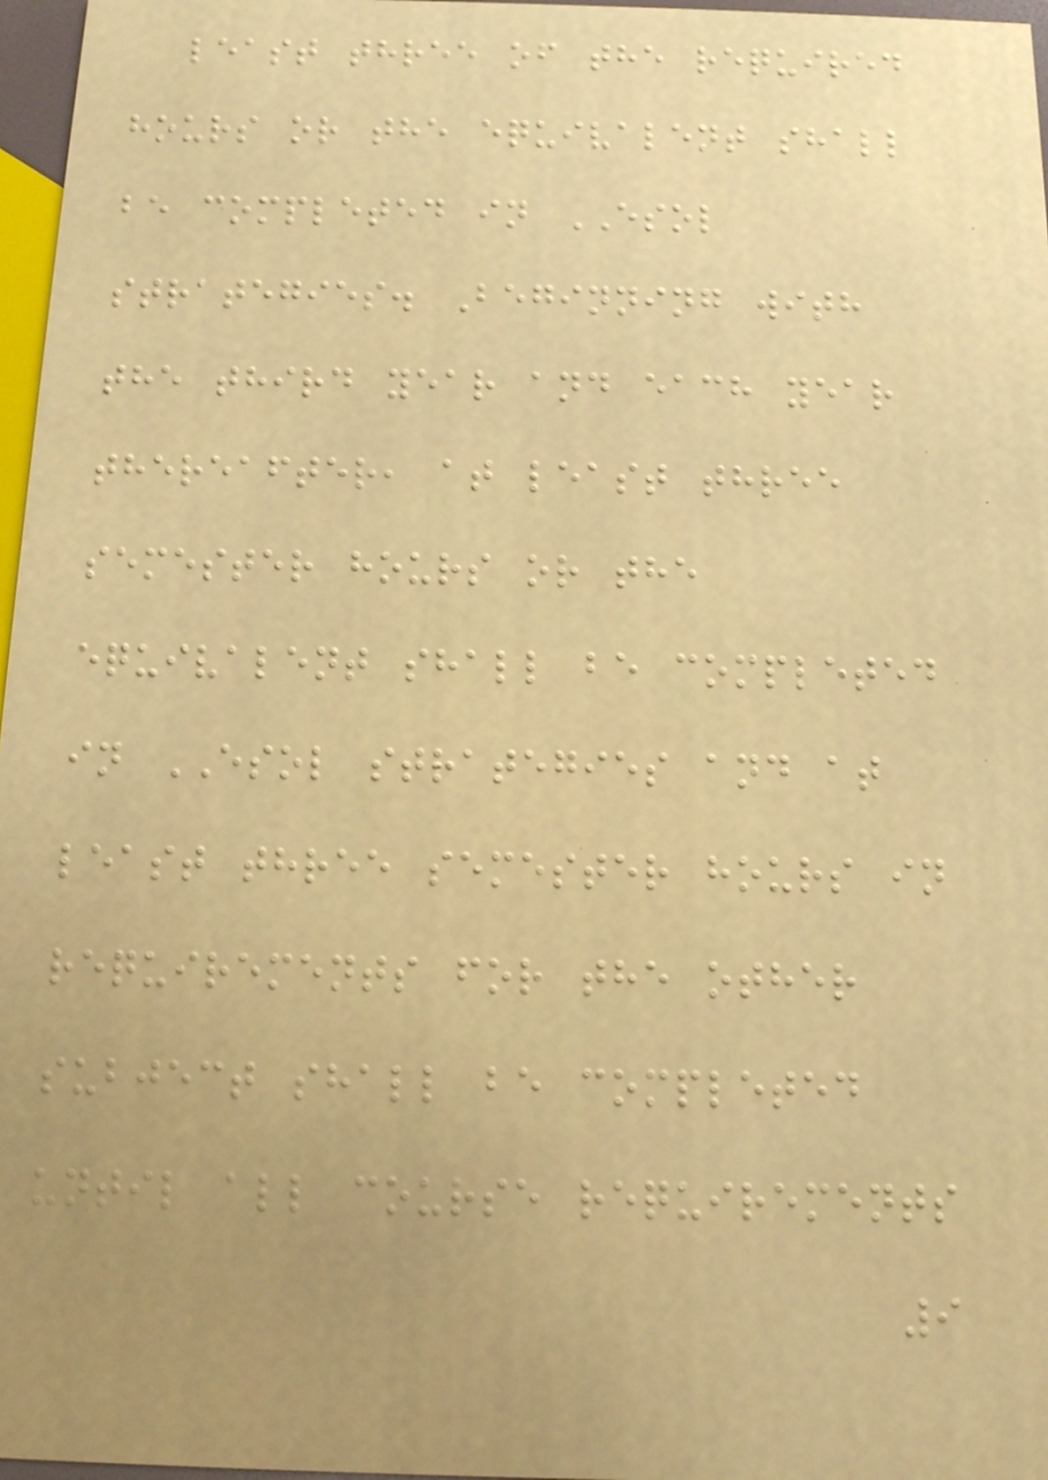least three of the required
hours or the equivalent shall
be completed in ESOL
strategies. Beginning with
the third year and each year
thereafter, at least three
semester hours or the
equivalent shall be completed
in ESOL strategies and at
least three semester hours in
requirements for the other
subject shall be completed
until all course requirements
9
